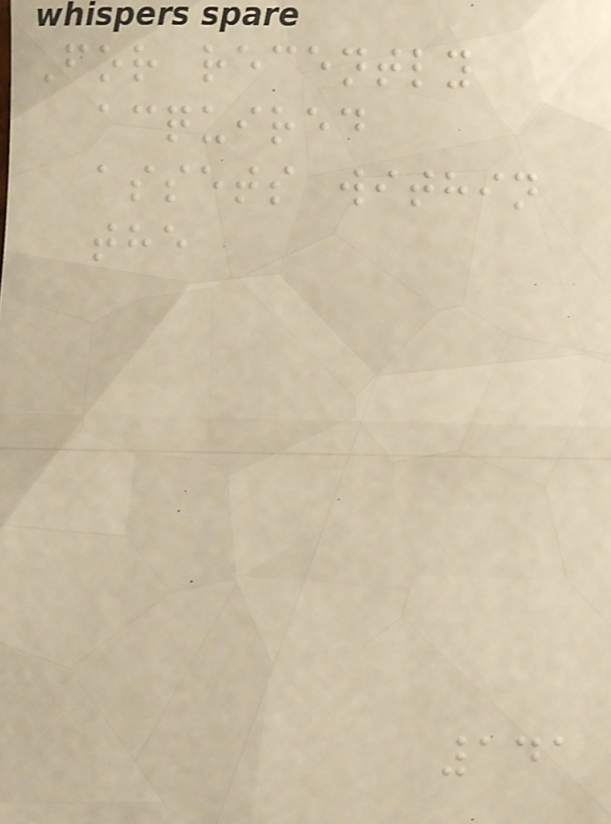For recently
acquired
assets within
the
141
